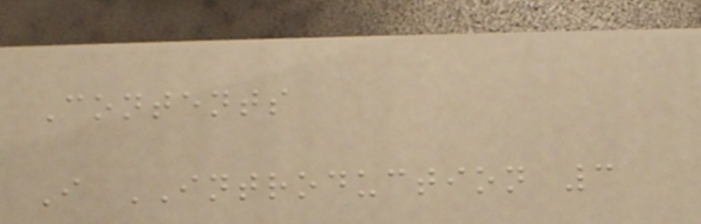Contents
I INTRODUCTION 3
